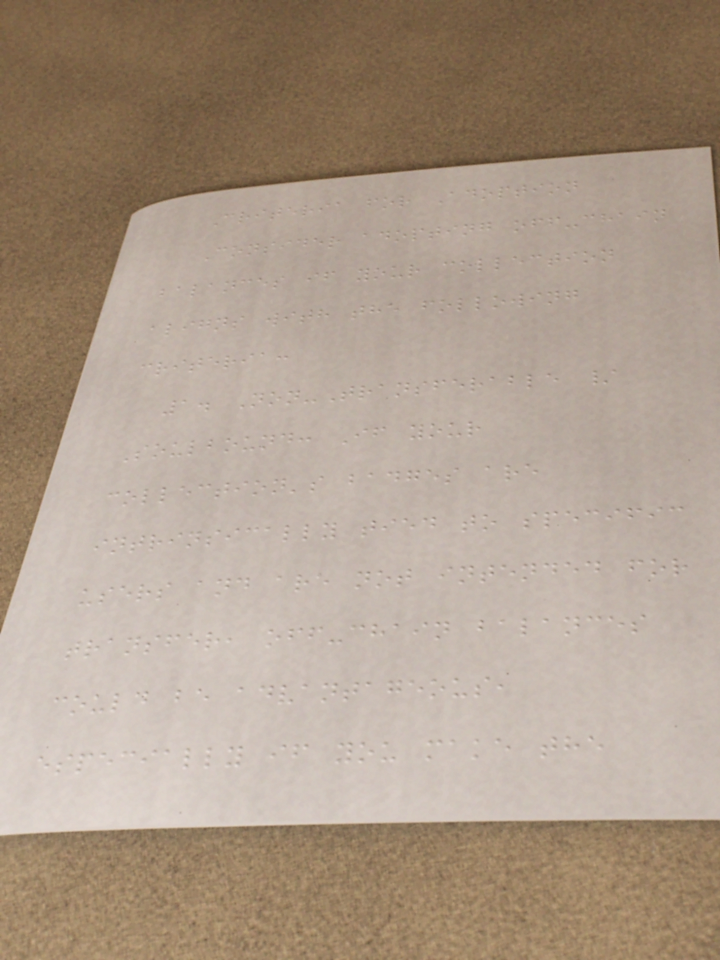Criteria for Adoption
Consider adopting off-chain
balances if your collection
aligns with the following
criteria:
1. Non-Transferable /
Soulbound: If your
collection's badges are
intrinsically tied to specific
users and are not intended for
transfer, off-chain balances
could be advantageous,
especially if you make the
